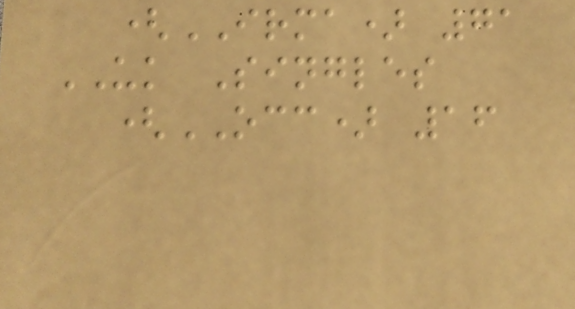(IRMA) 71
UK Singles
(OCC) 16
